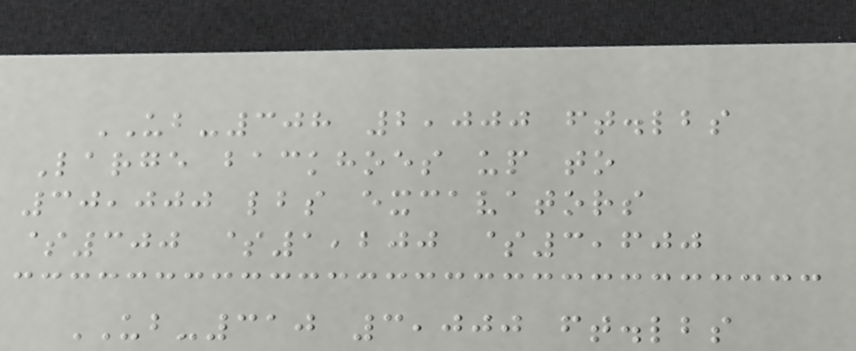UB-308 2,000 ft.lbs
Large backhoes up to
30,000 lbs excavators
$300 $1,200 $3,600
UB-310 3,000 ft.lbs
